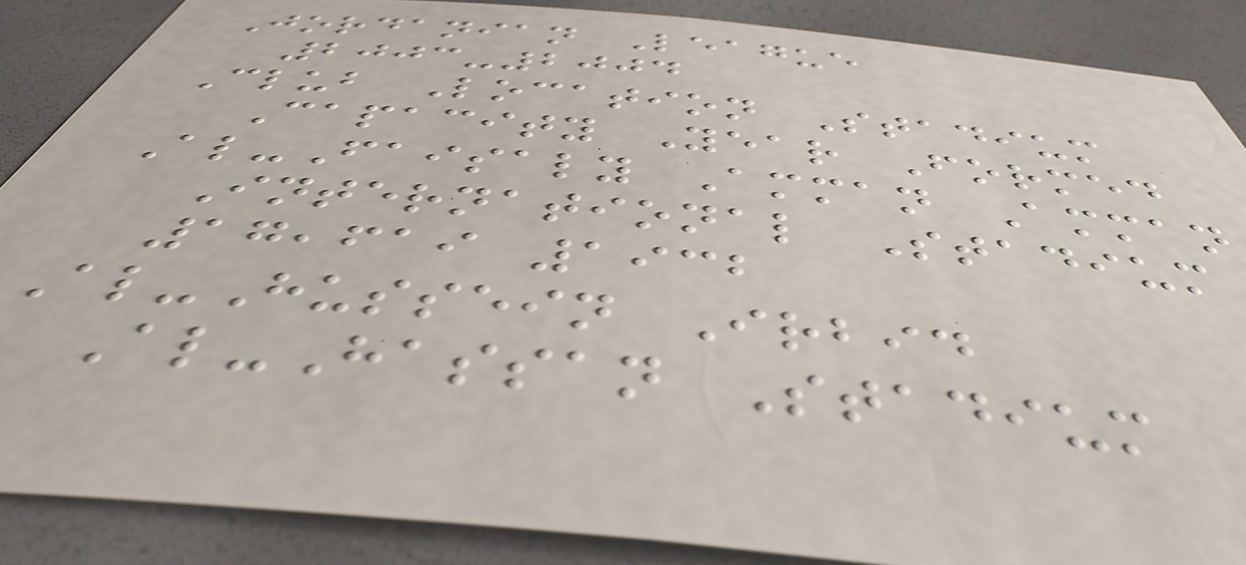Jordanian League
2003-2004
Club Location Stadium
Capacity Year Formed
Al-Faisaly Amman Amman
International Stadium
17,619 1932
Al-Hussein Irbid
Al-Hassan Stadium
